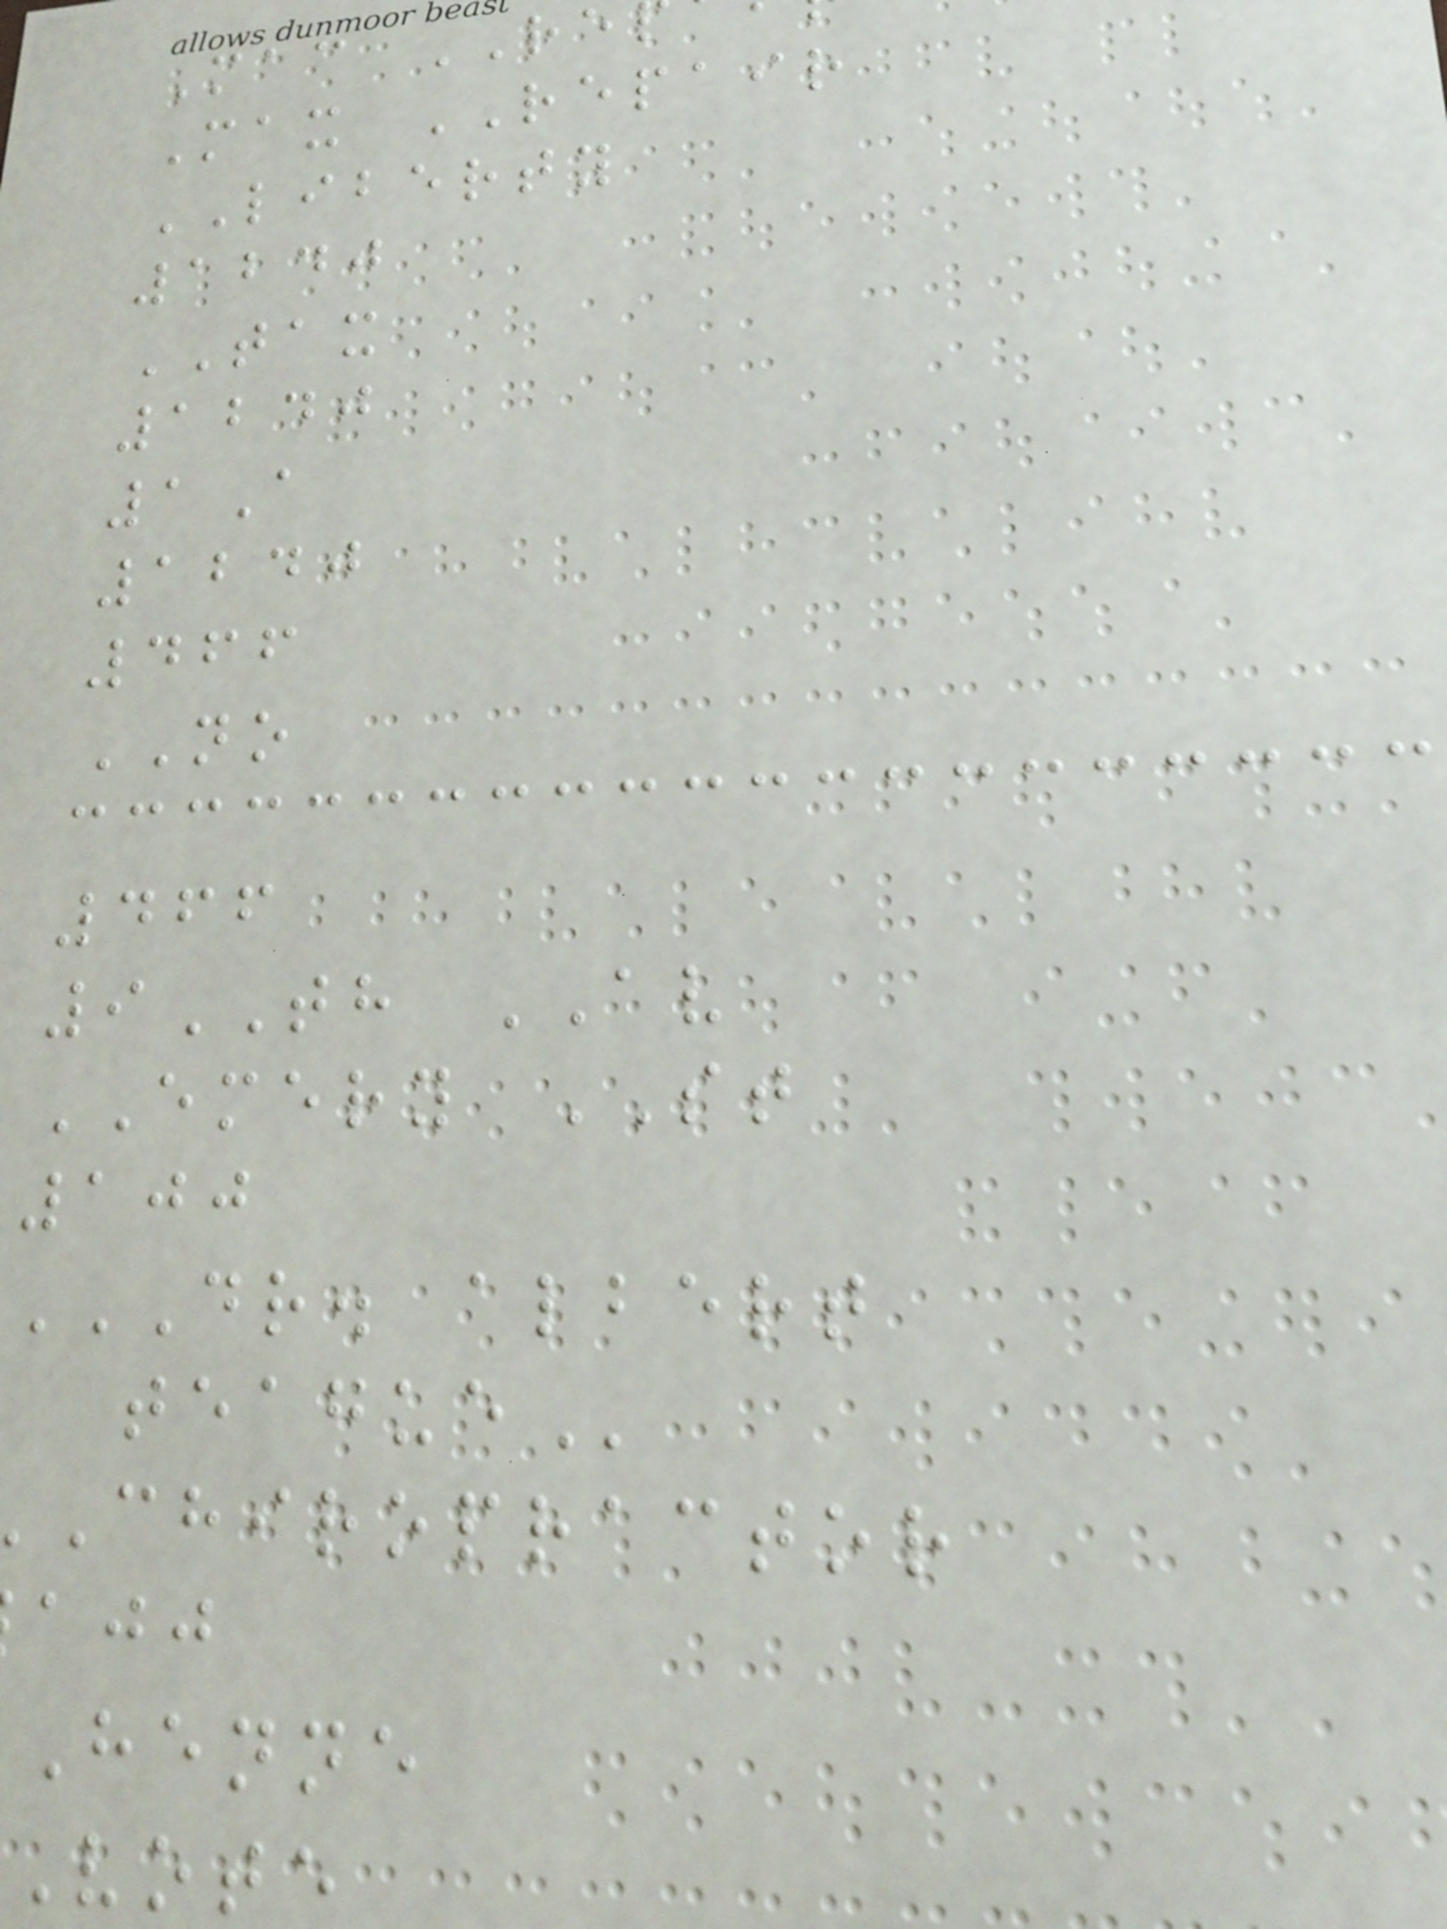Mac RE
Max REPAIR
LIBERTY
1240
TAX
1240
1A
1240
466
NO
466
9TH AV
EMERY ST
100
DR. ALBERT
chiropractor
henne
vote
